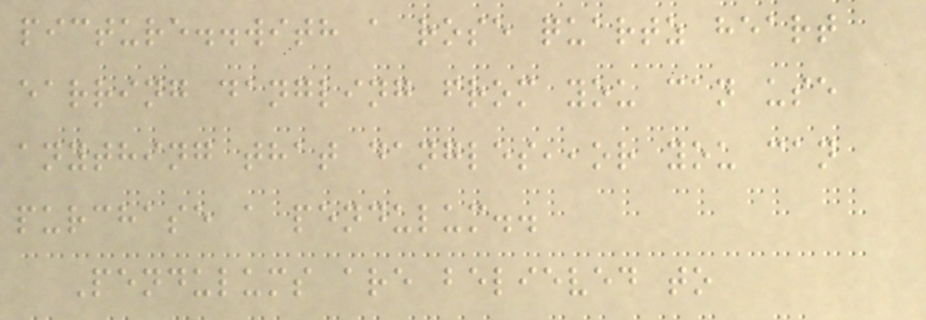picture..with a rose quartz heart
earring dangling from you can use
anything that dangles,,or you can
purchase a pendulum..
Pendulums are believed to
